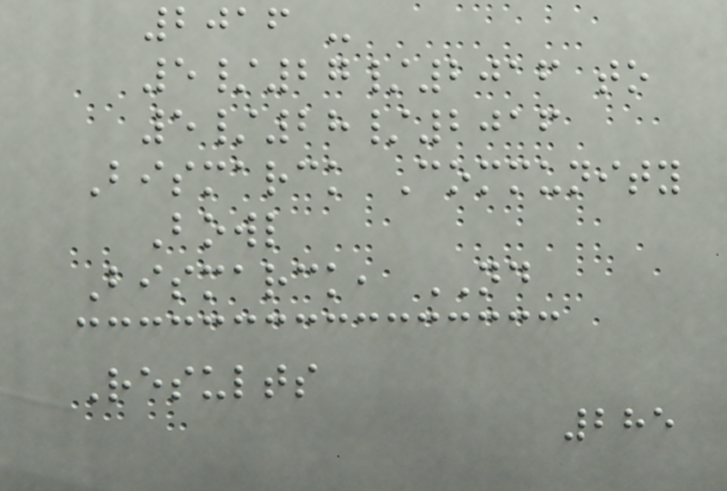2016 -
5/27/2016 to
5/28/2016
Bismarck Community
Bowl
Bismarck, ND
Results
285
